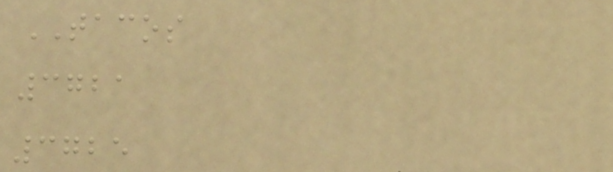TACOS
3721
3725
